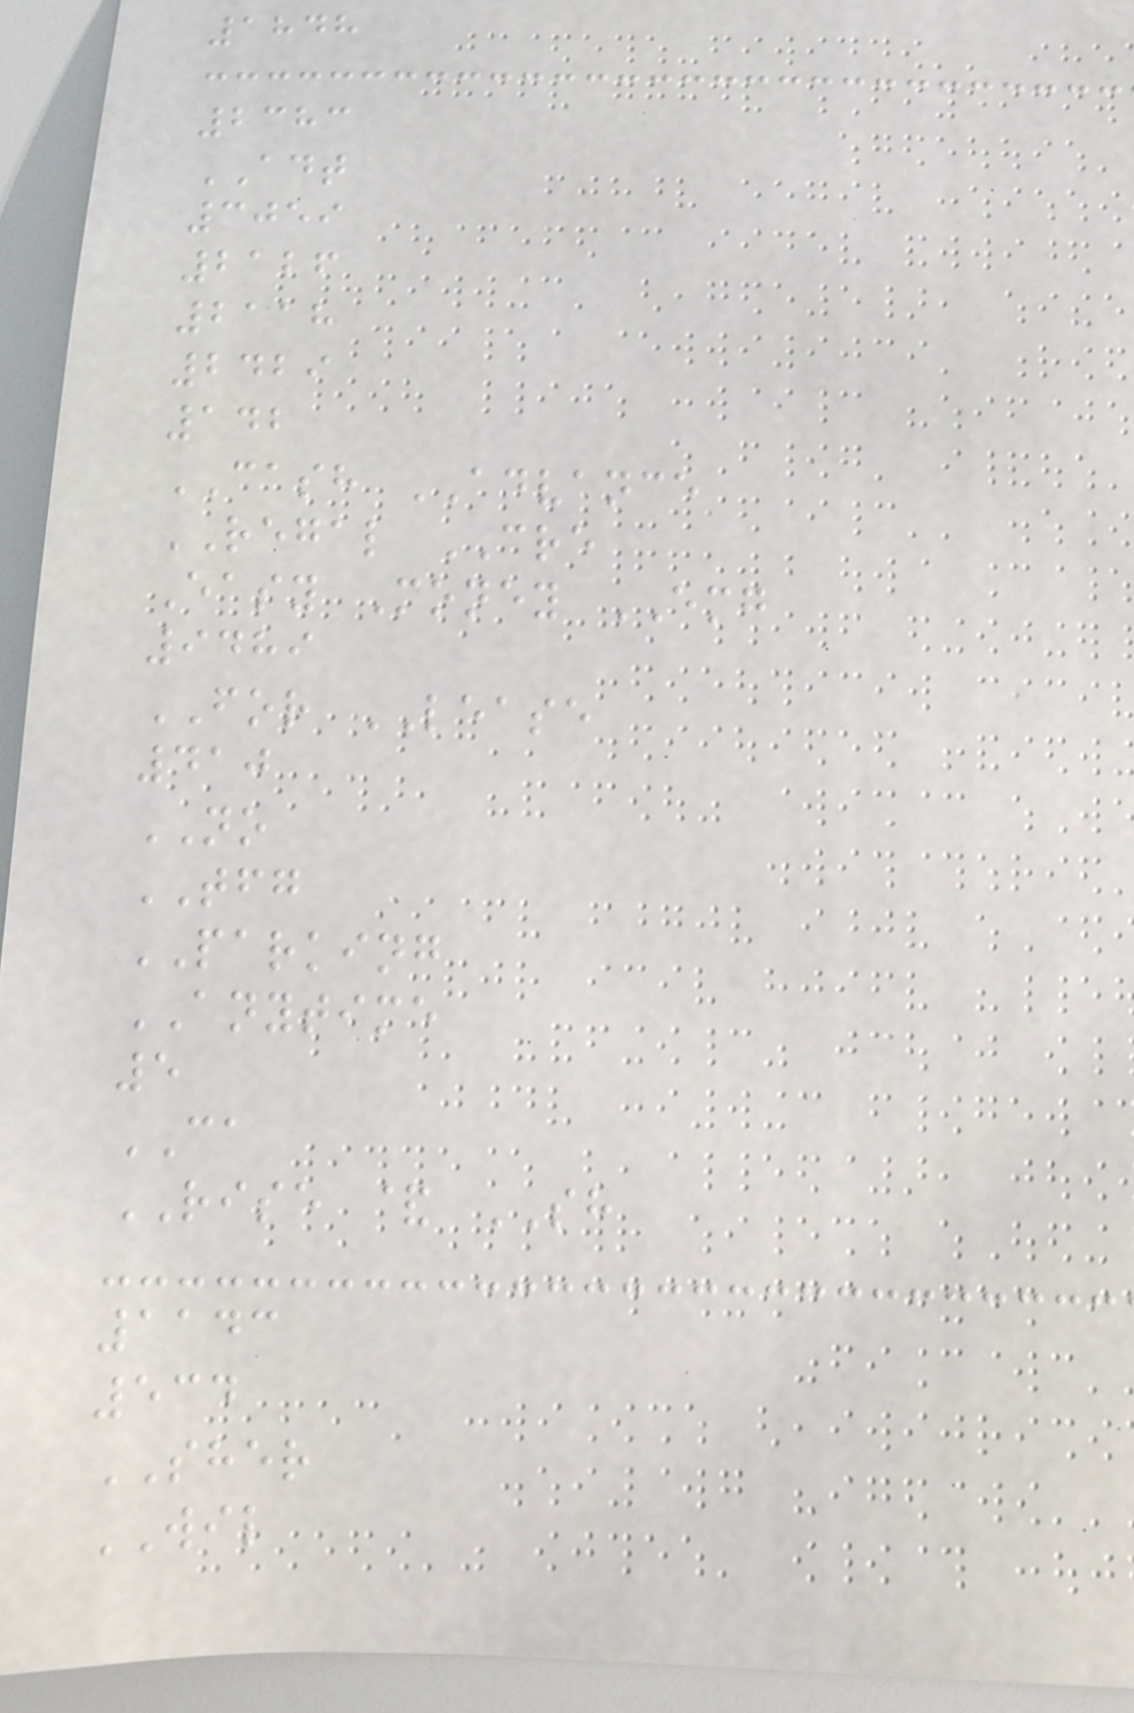1848
2383
ADT
3059
2126
2118
2429
142
CASH ADVANCE
REGAL CRE
Easy Money EMG
9489
FOR LEASE
410
NO
TFG
PARKING
ANYTIME
5
CA
RISE & SH
1143
534
SHER
WIL
